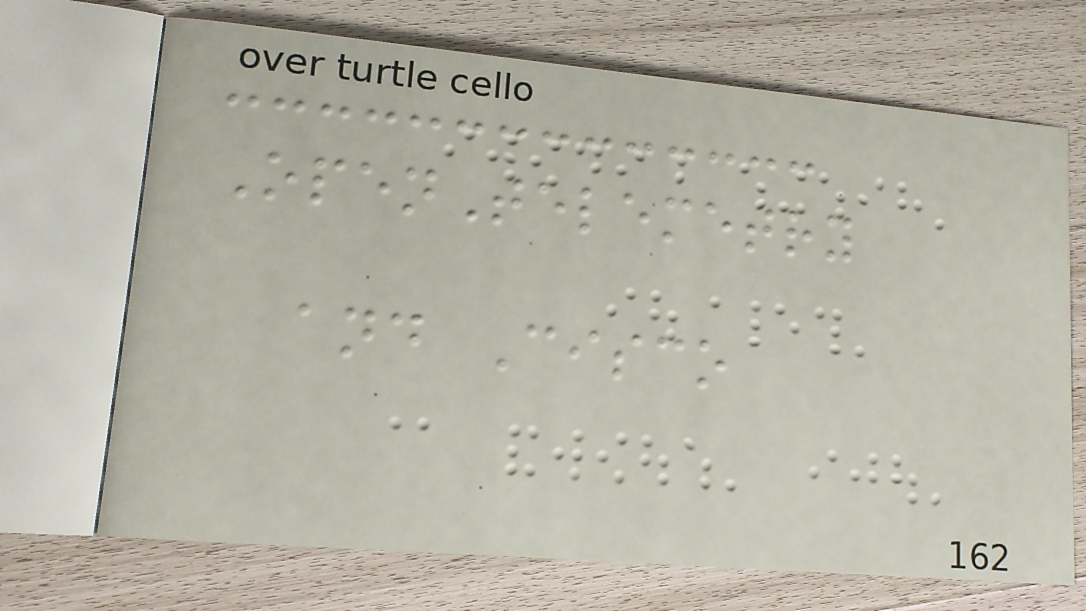OpenTelemetry
and Cisco
